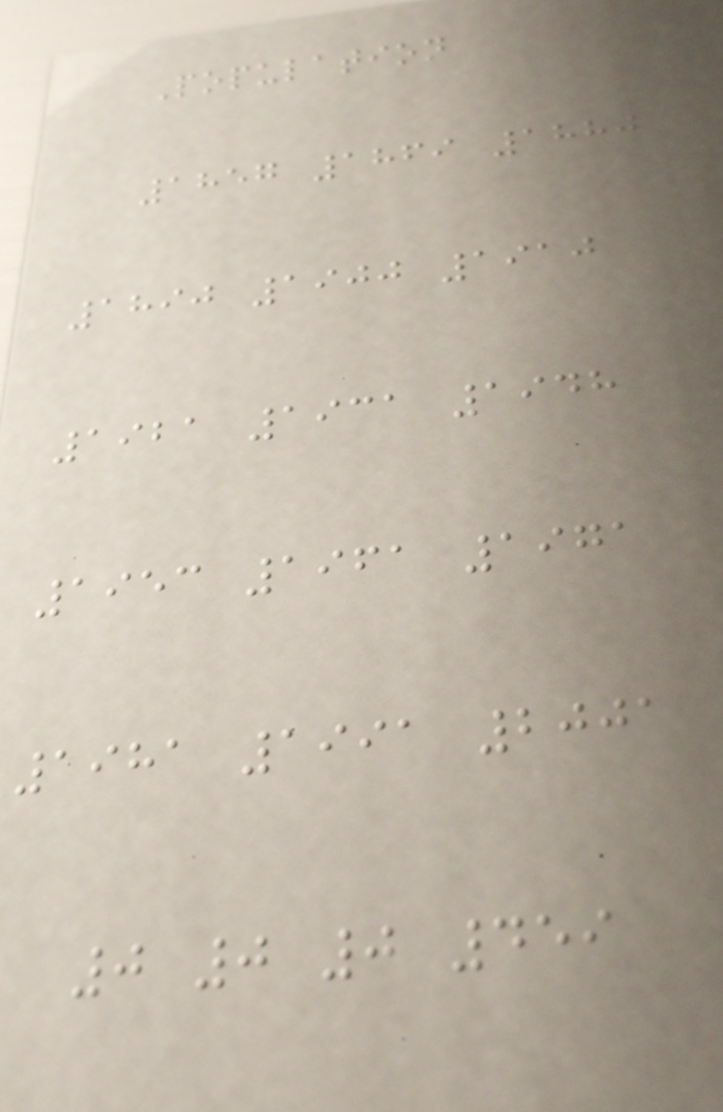Population
1857 1869 1880
1890 1900 1910
1921 1931 1948
1953 1961 1971
1981 1991 2001
0 0 0 459
